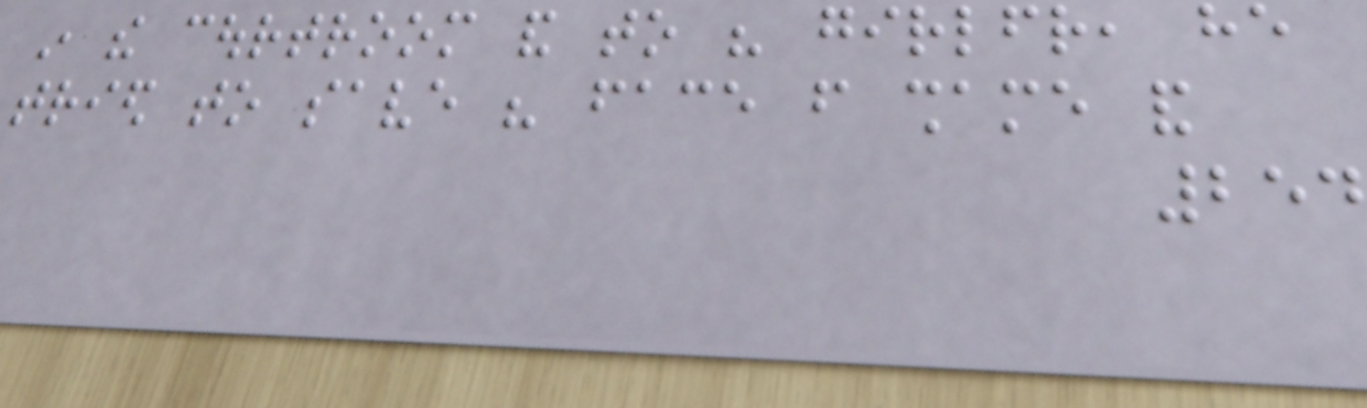in the courtroom and to his girlfriend, he
tried to save his face from shame and
254
